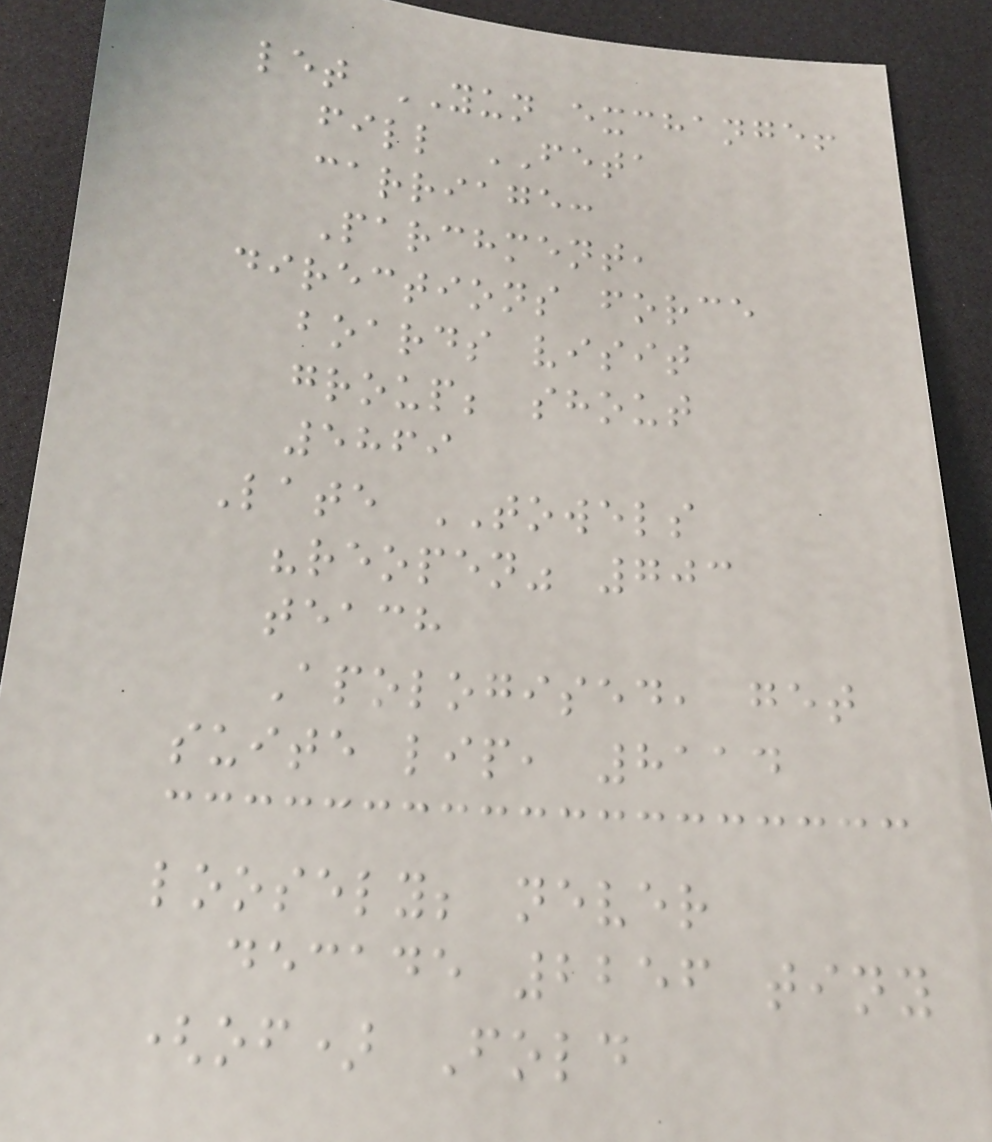let YUN exchange!
fill FETA
carriage:
Parchment,
directions force
boards visit
group; shout
5869
Late TOWELS
"reopen" 703
teach
Apologised, get
suite lip, 8114
loosely; never
decade 2256 tiny
(of) Fold
